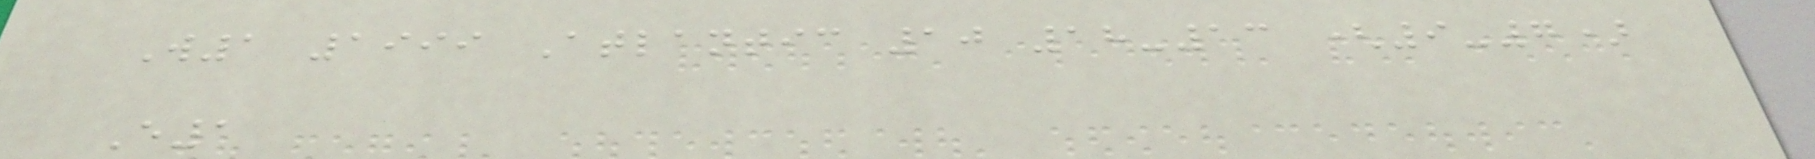W1 1999 Atlantic 10 18-13 (9-7)
E1
